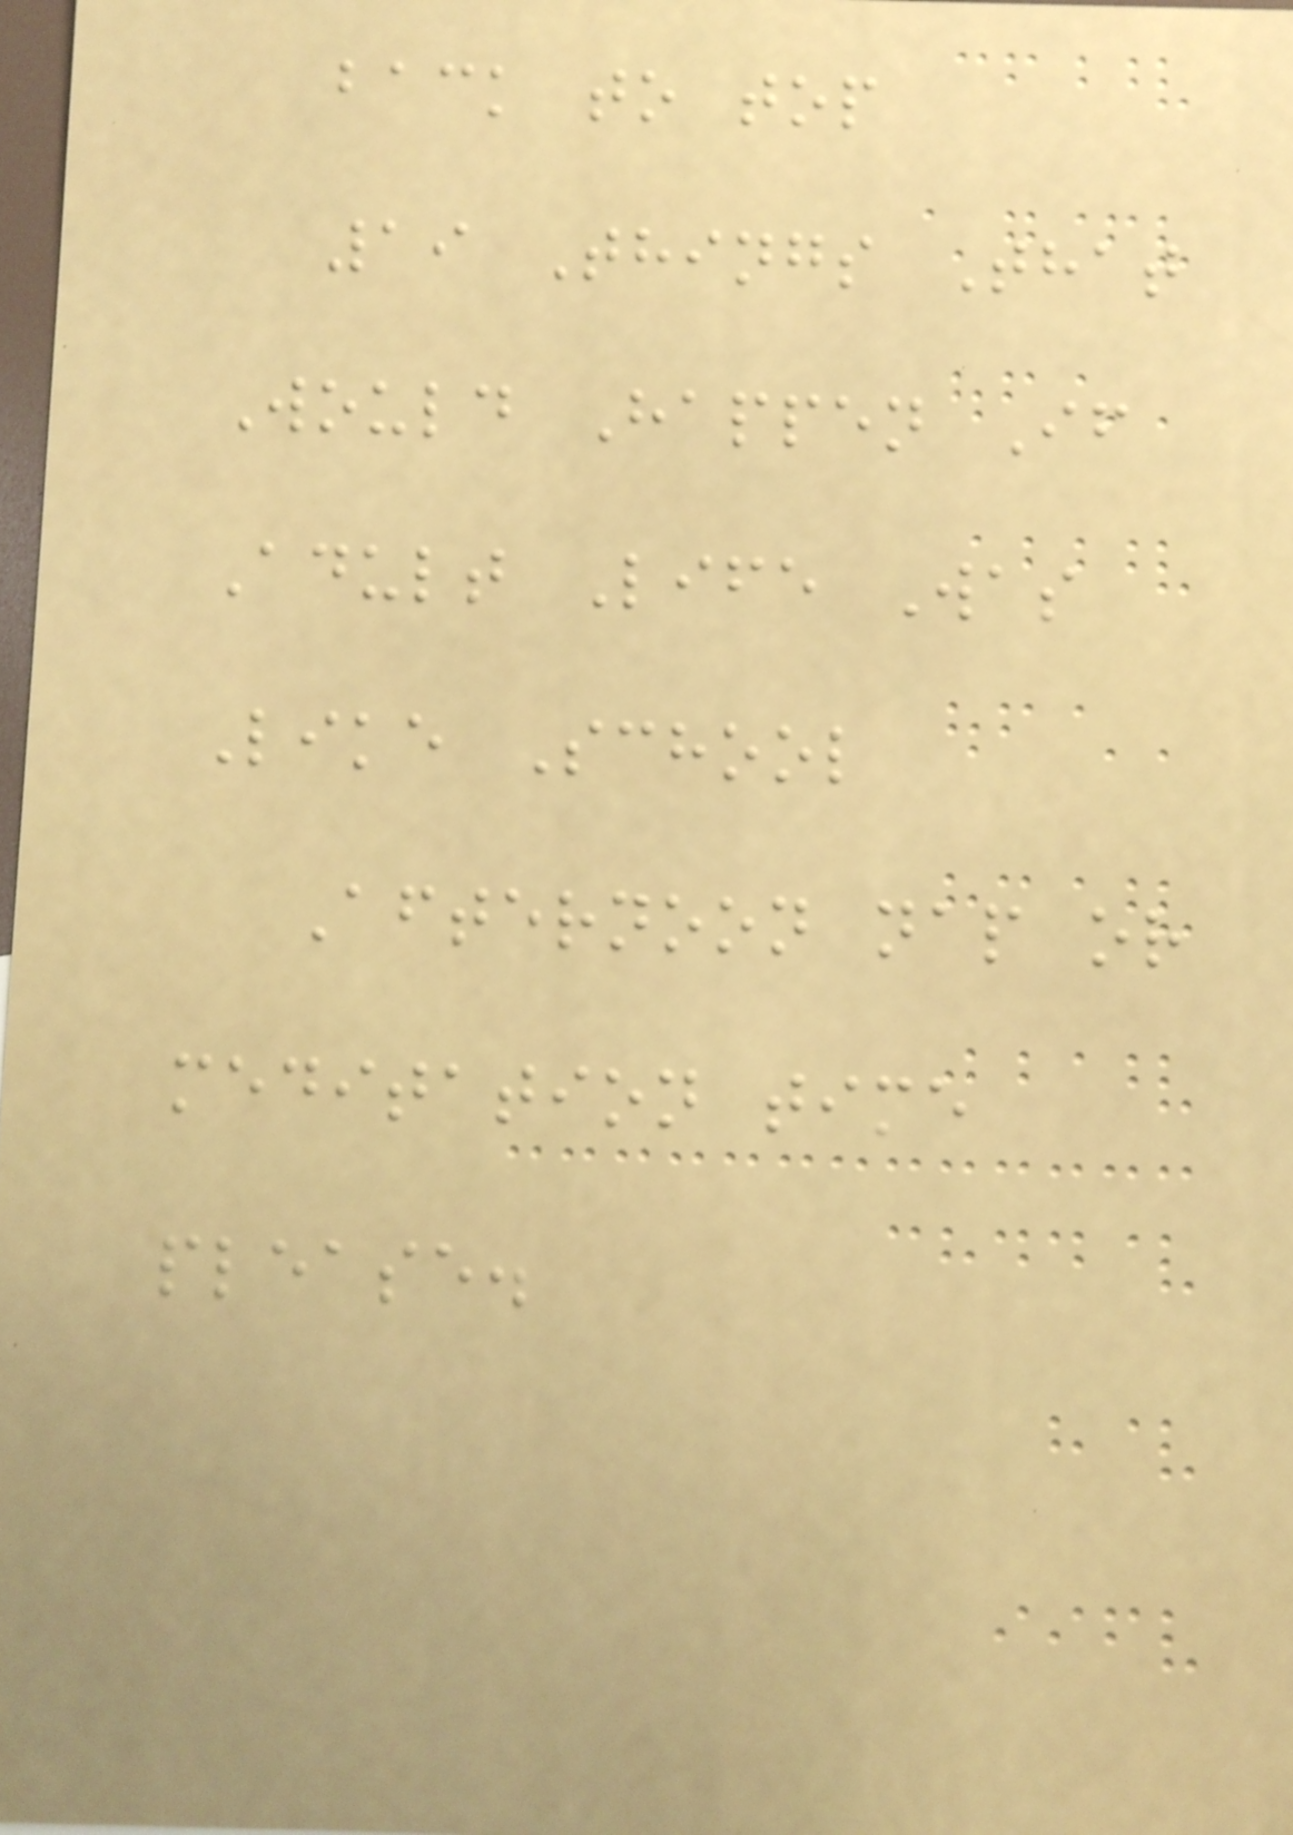back to top
19 Things That
Would Happen If
Adult Life Was
Like School
Afternoon nap or
meditation time
please.
